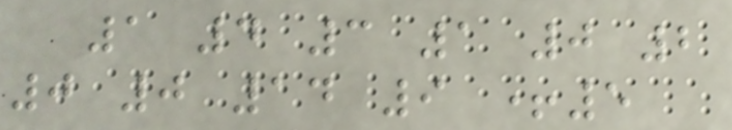1 4 3 1 0 2
0 0 14 9 +5
